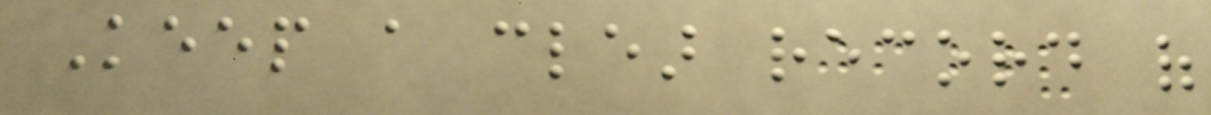Keep a clear record of
